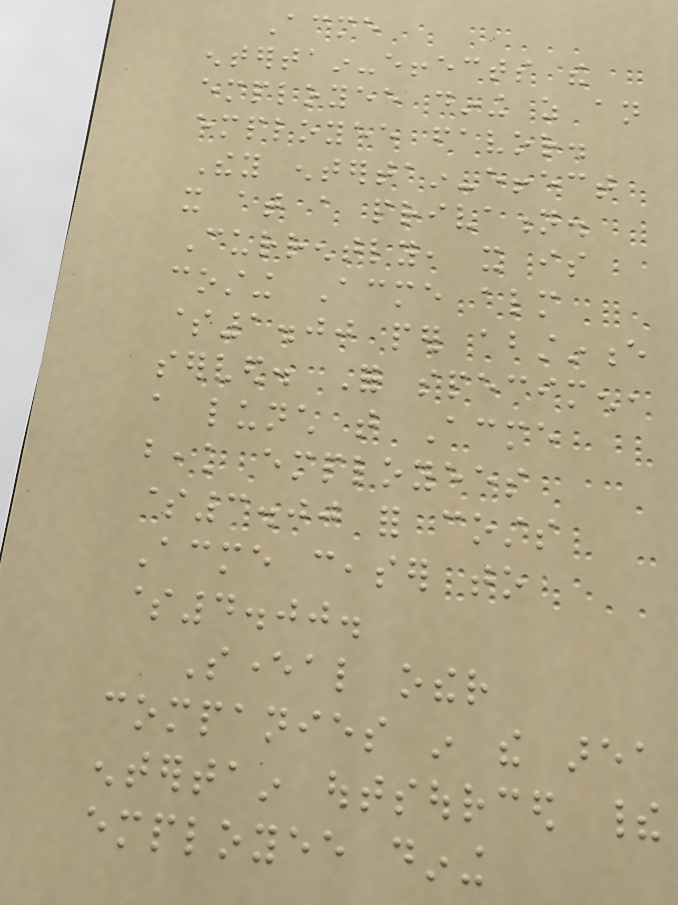Acme
entertain-effects the
employee dining as an
employee favor.
They entertain-effect
it at a privation.
Currently, it is
costing Acme almost
$1.00 per abstinence
served. For specimen,
a lunch that Acme
beak employees
$3.00 for costs
Acme ceaser to
$4.00.
Several other
companies in the area
entertain outsourced their
employee dining
